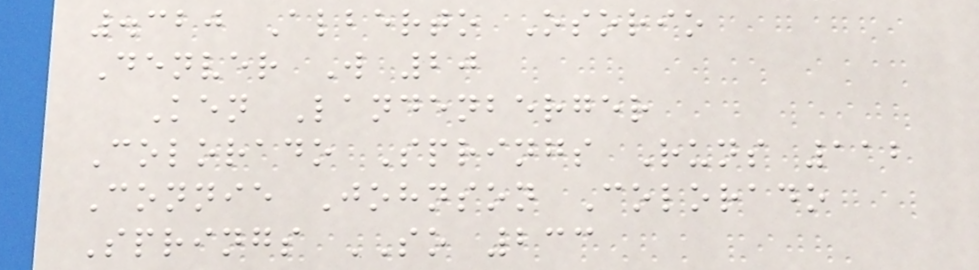.320 Alberto Osorio
Denver W 20
Ken Landenberger
Colorado Springs Runs 112
Connie Johnson Colorado
Springs SO 233
